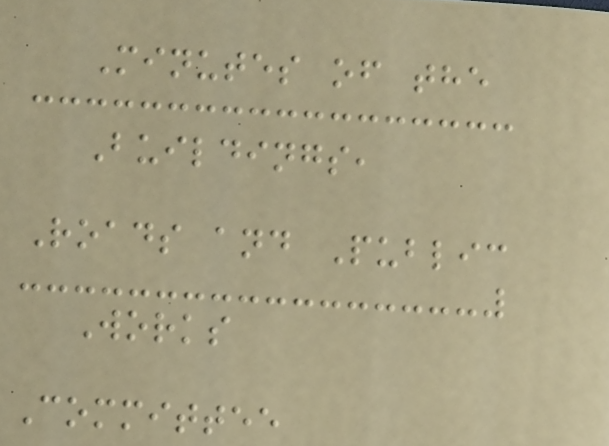Minutes of the
Buildings,
Roads and Public
Works
Committee
